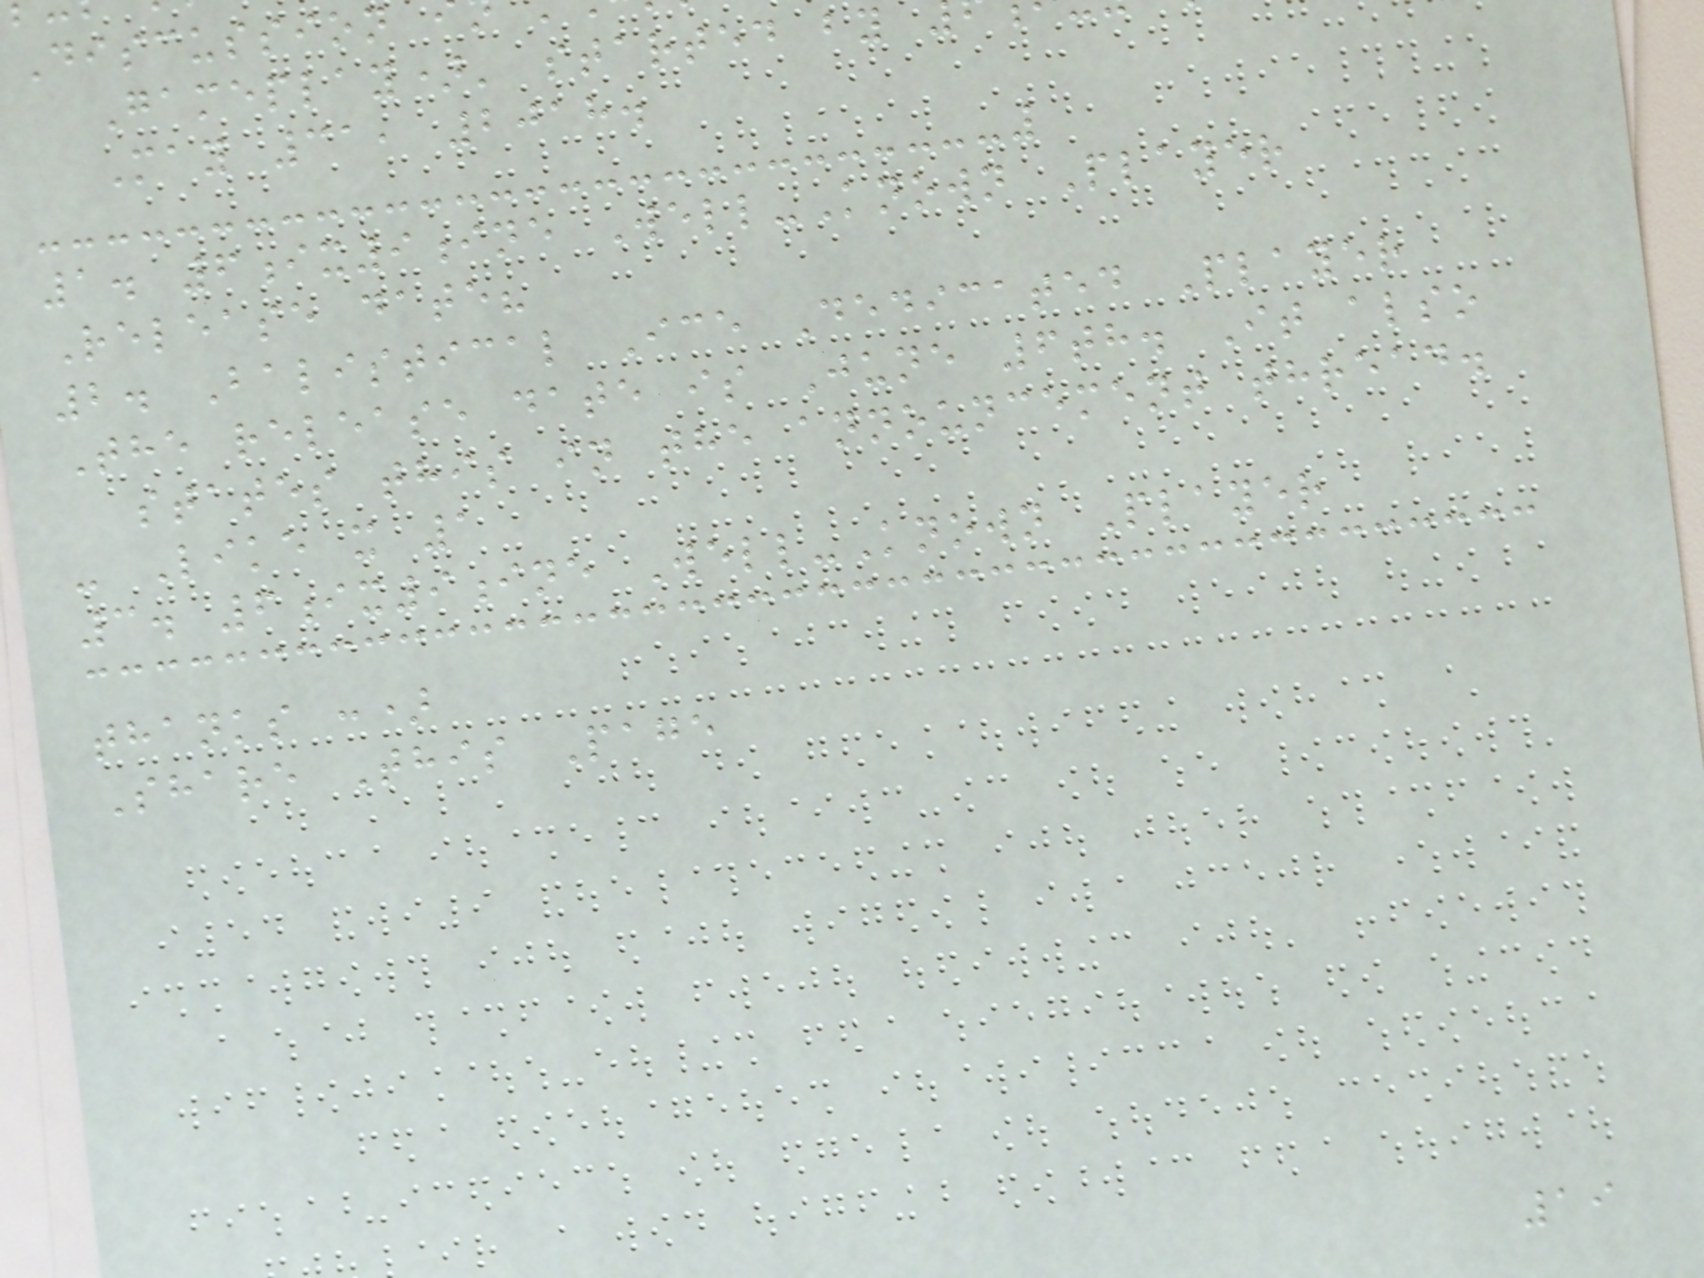Discussion
Gameplay)' started by
May 31, 2018.
1. 6ix9ine Well-Known Player
Release date?
2. Balistical Ice Dedicated Player
The release date is June 6th. It also
states this in the announcement thread.
- Like x 1
3. 6ix9ine Well-Known Player
thanks :)
Share This Page
19
